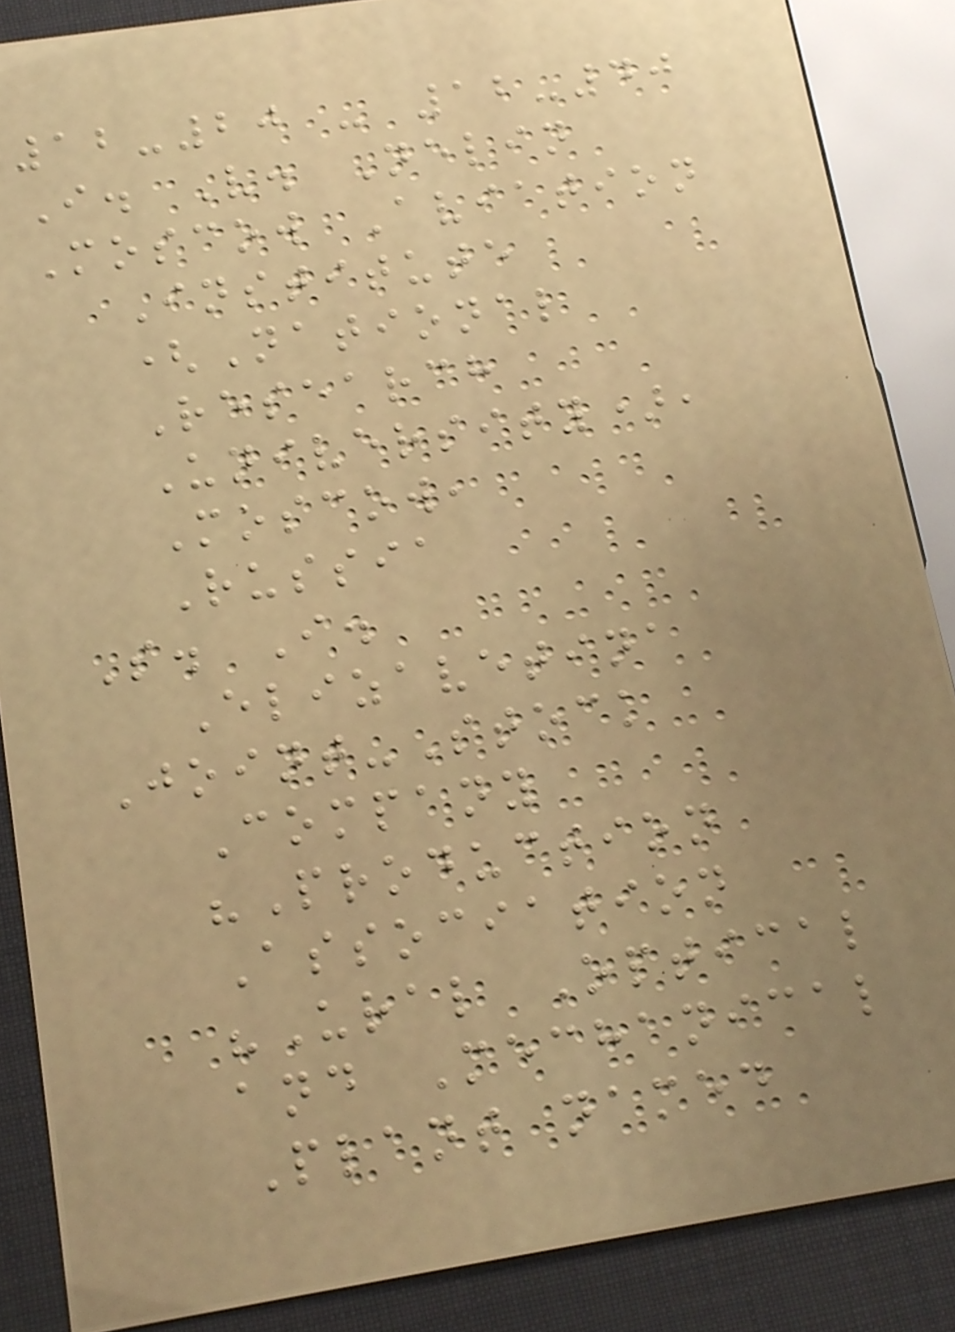12-20 - 12-40
I. V. Nelin
Moscow Aviation
Institute
(National
Research
University),
Moscow,
Russia
S. I.
Elizavetina
Joint-Stock
Company
"Production
Association
"Ural Optical
and Mechanical
Plant named
